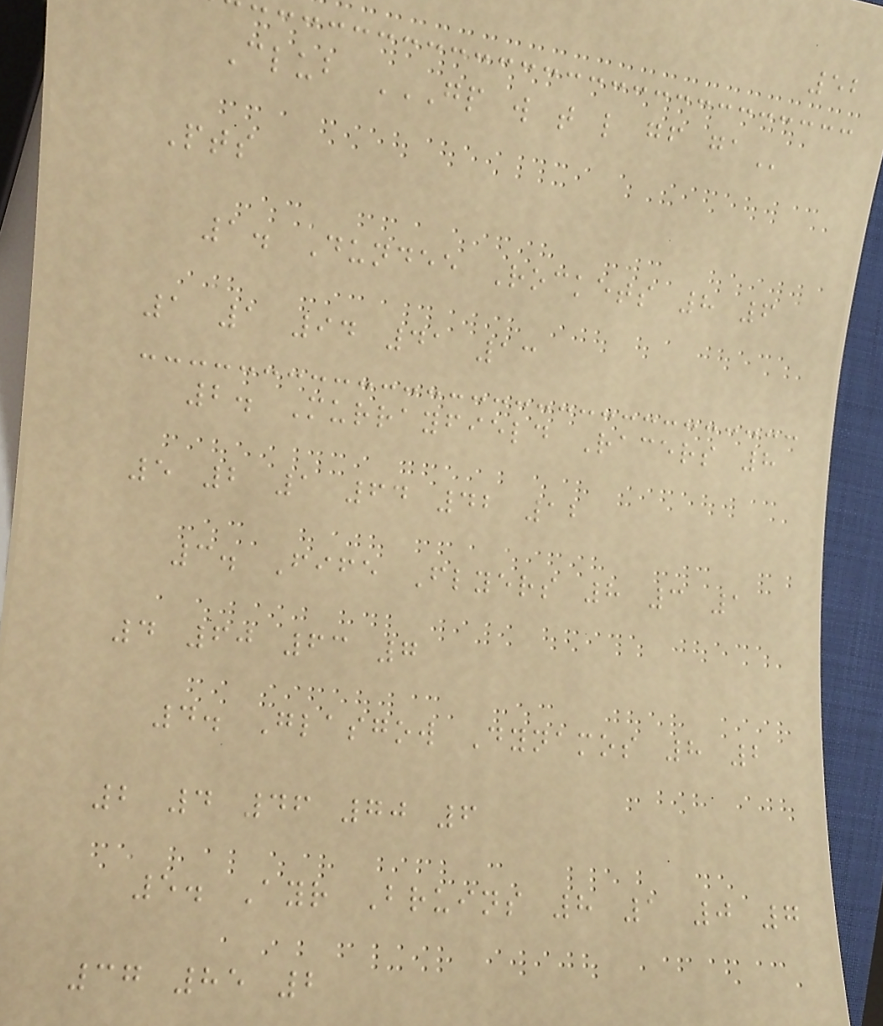52
Club GP W T L GF GA
Pts
1. Dundee Rockets 8 6
1 1 94 41 13
2. Murrayfield Racers 8
5 2 1 64 42 12
3. Fife Flyers 8 3 1
4 60 63 7
4. Glasgow Dynamos 8 2
2 4 46 70 6
5. Ayr Bruins 8 1 0 7
37 85 2
